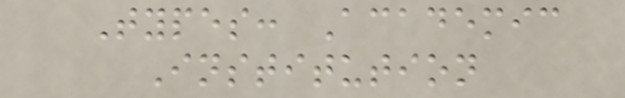Types: Academic
Institution
